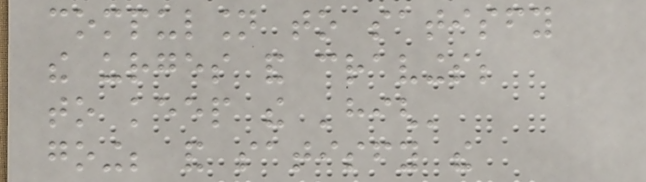compulsion to satisfy
the urges and cravings;
to keep the 'high'
going; and satisfy the
